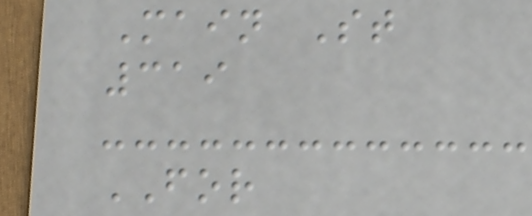Main St
319
FOR
